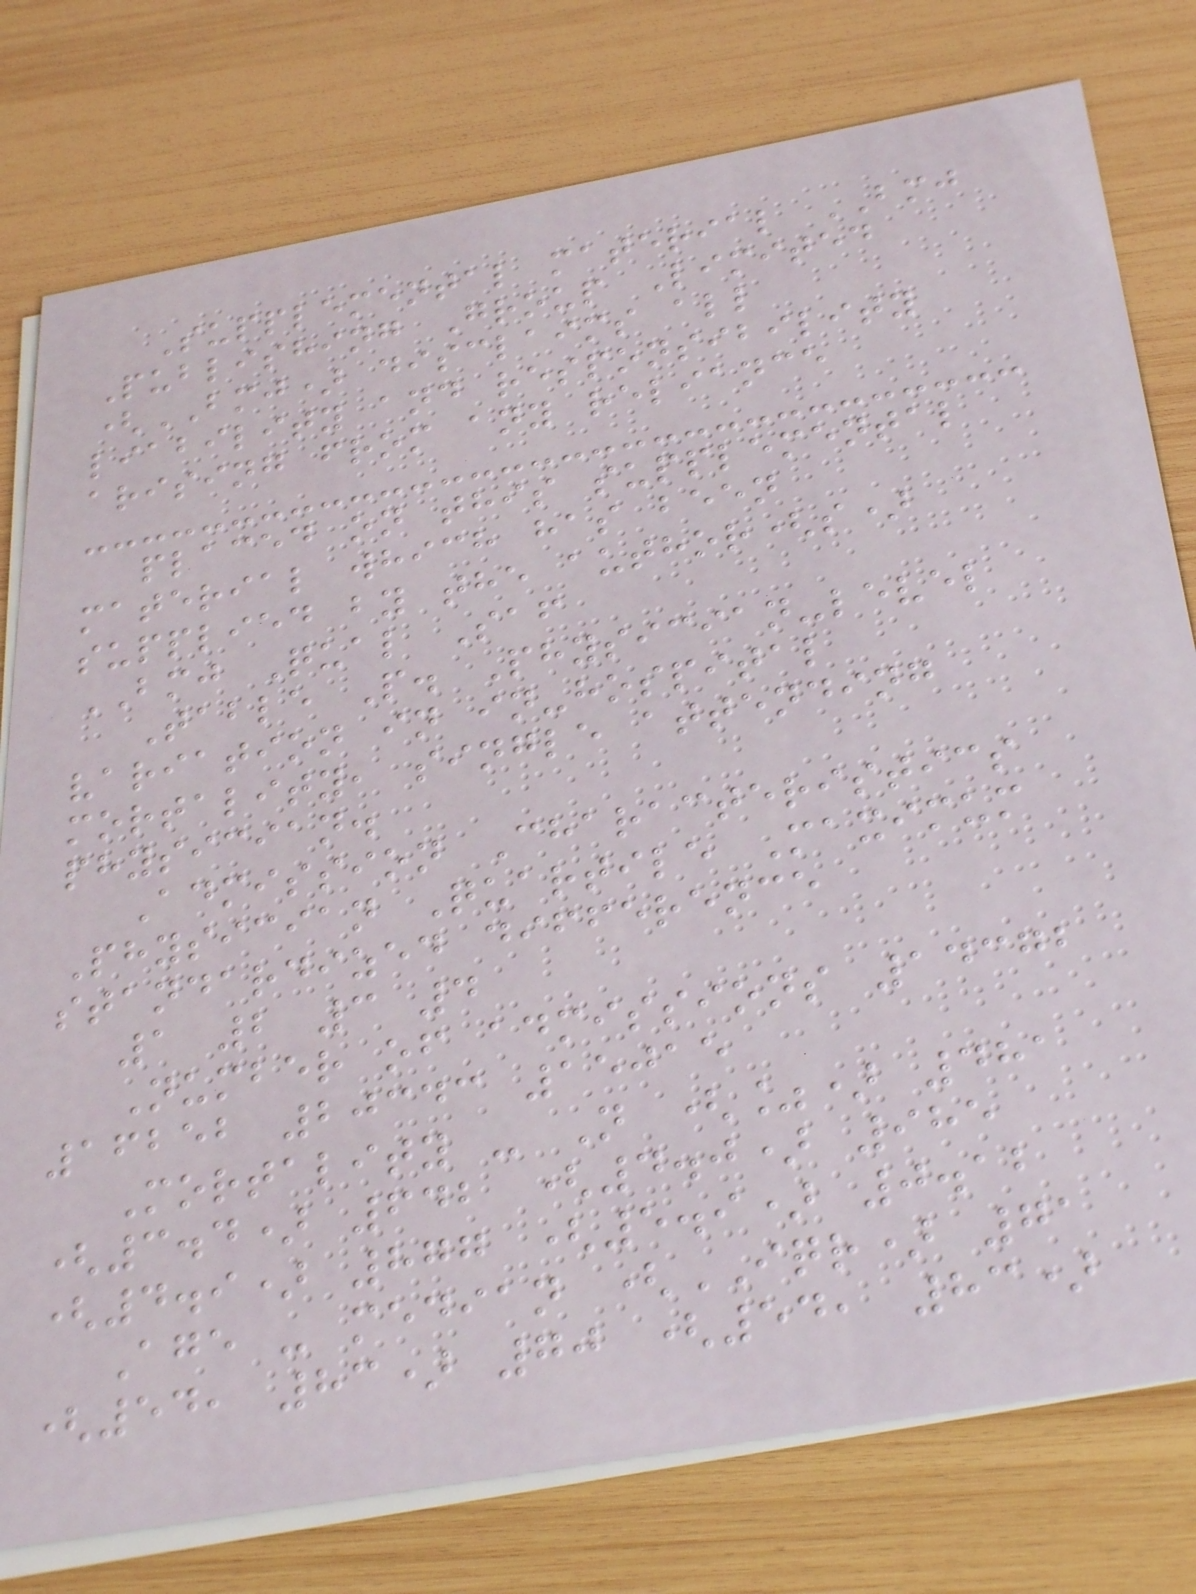Supplemental material BMJ
Publishing Group Limited
(BMJ) disclaims all
liability and responsibility
arising from any reliance
placed on this supplemental
material which has been
supplied by the author(s)
BMJ Qual Saf
Table P. Physician-level
variation in in-hospital
mortality, single attending
physician.
Admission Characteristics
Physician Quartile Maximum
standardized difference
1 2 3 4
Number of admissions 14372
16252 20343 15015
Mortality - N (%) 481
(3.4) 642 (4.0) 985
(4.9) 877 (5.9) 0.12
Age - median (IQR) 71
(54, 83) 70 (54, 83)
